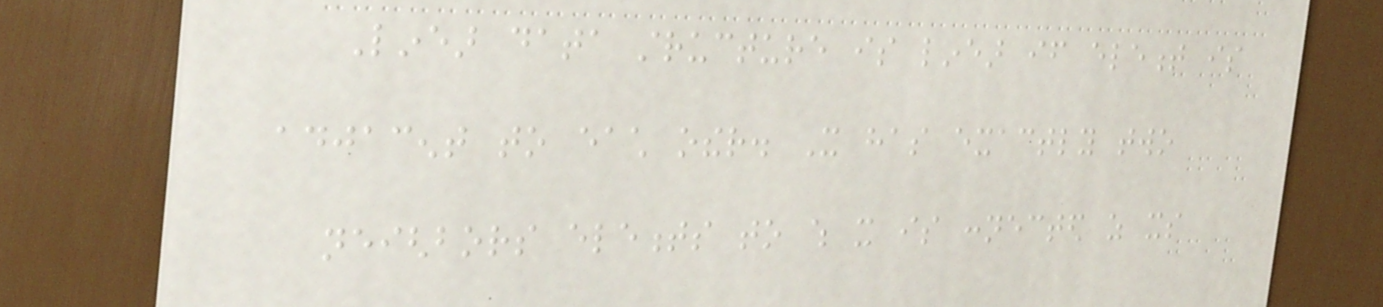Linear data structure is linear if element is
adjacent to each other. It has exactly two
neighbors elements to which it is connected as its
